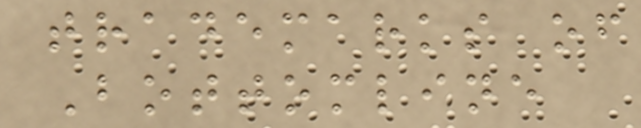trademarks of
Bottomline
